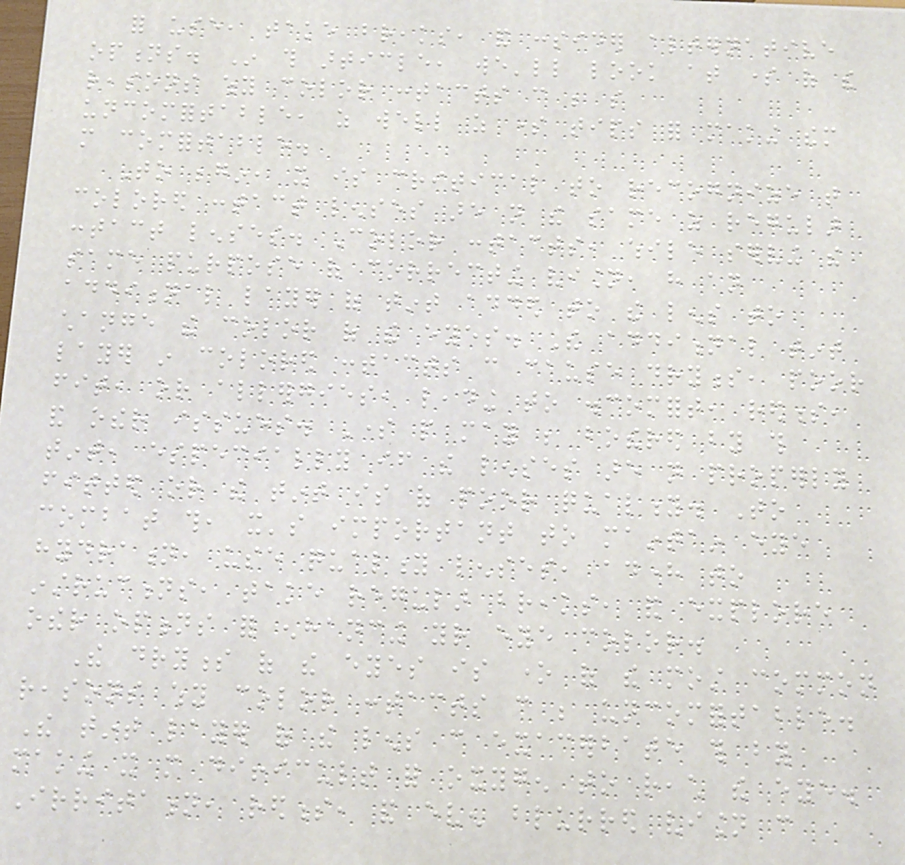for use, take breaks, and consider alternative
options. In this article, we'll look at some of the
reasons why color contacts can be so
uncomfortable, as well as some tips for making them
more comfortable.
To begin, it is critical to recognize that
colored contact lenses are not the same as regular
contact lenses. Color contacts, while serving the
same purpose of correcting vision, have an
additional layer of tint added to the lens to
change the color of the eyes. The additional tint
layer in colored contacts can cause dryness, poor
fit, or allergies, leading to discomfort, redness,
and other issues. Some people may be bothered by this
tint, especially if the lenses are not properly
fitted or the tint is of poor quality. To
combat this, it's important to maintain eye
hydration, use quality lenses, adhere to
instructions, take regular breaks, and explore
other options for enhancing your eye color.
The dryness of the eyes is one of the most common
reasons why color contacts can be uncomfortable.
The tint layer of the lens can exacerbate this by
making it more difficult for oxygen to reach the eye.
Irritation, redness, and even blurred vision can
